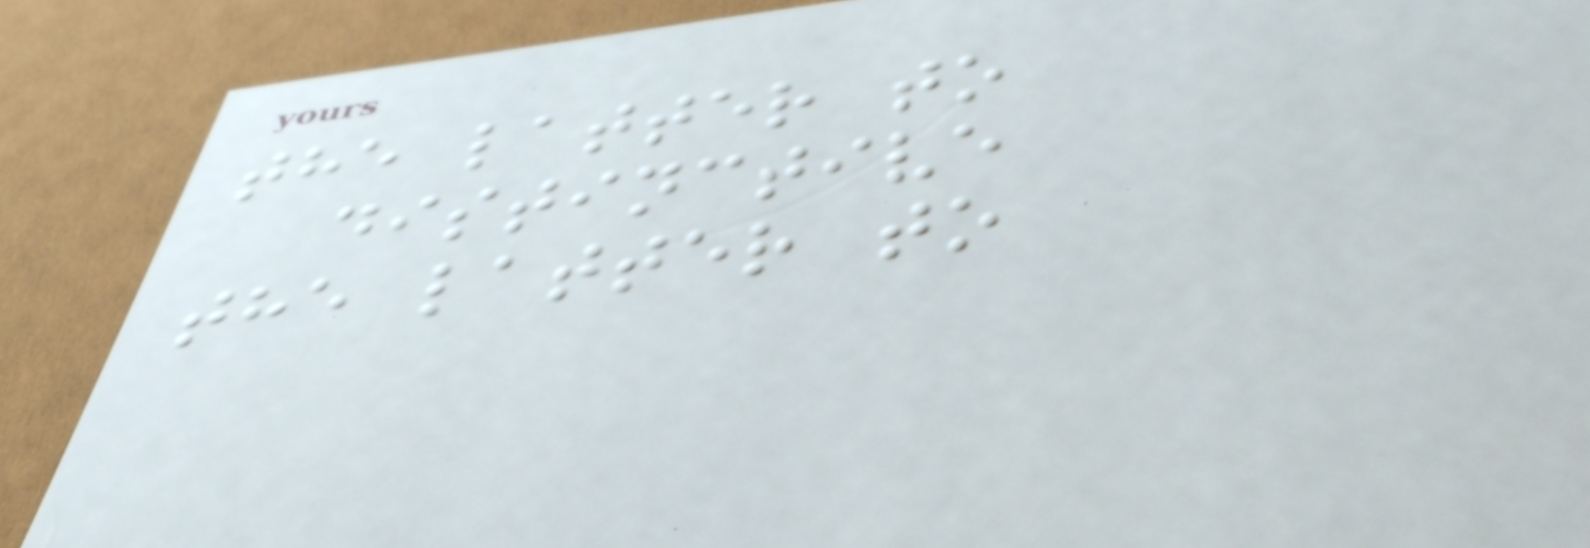the latter to
distinctive
the latter to
